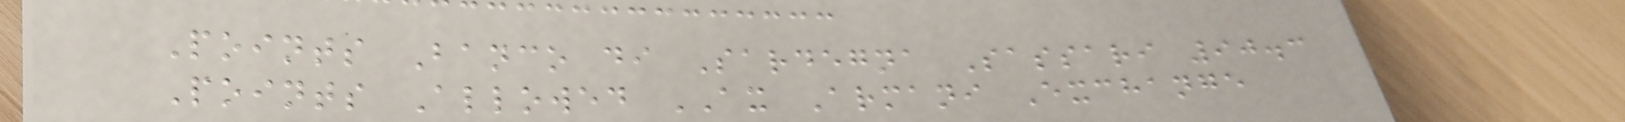Points Banco di Sardegna Sassari 90.3
Points Allowed AX Armani Exchange
